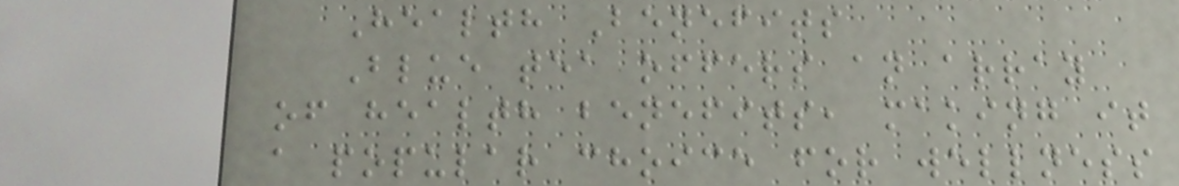Health Benefits
Blue tea offers an array
of health benefits, making it
a popular choice for wellness
